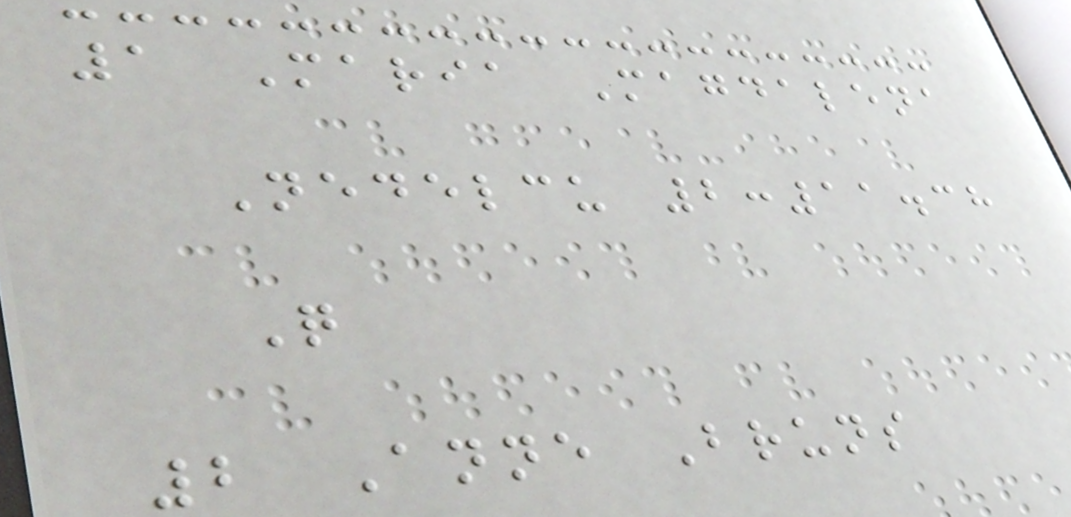1 Maria Magdalena
Nedelcu 2:11.38
Q
2 Anne Bruns
